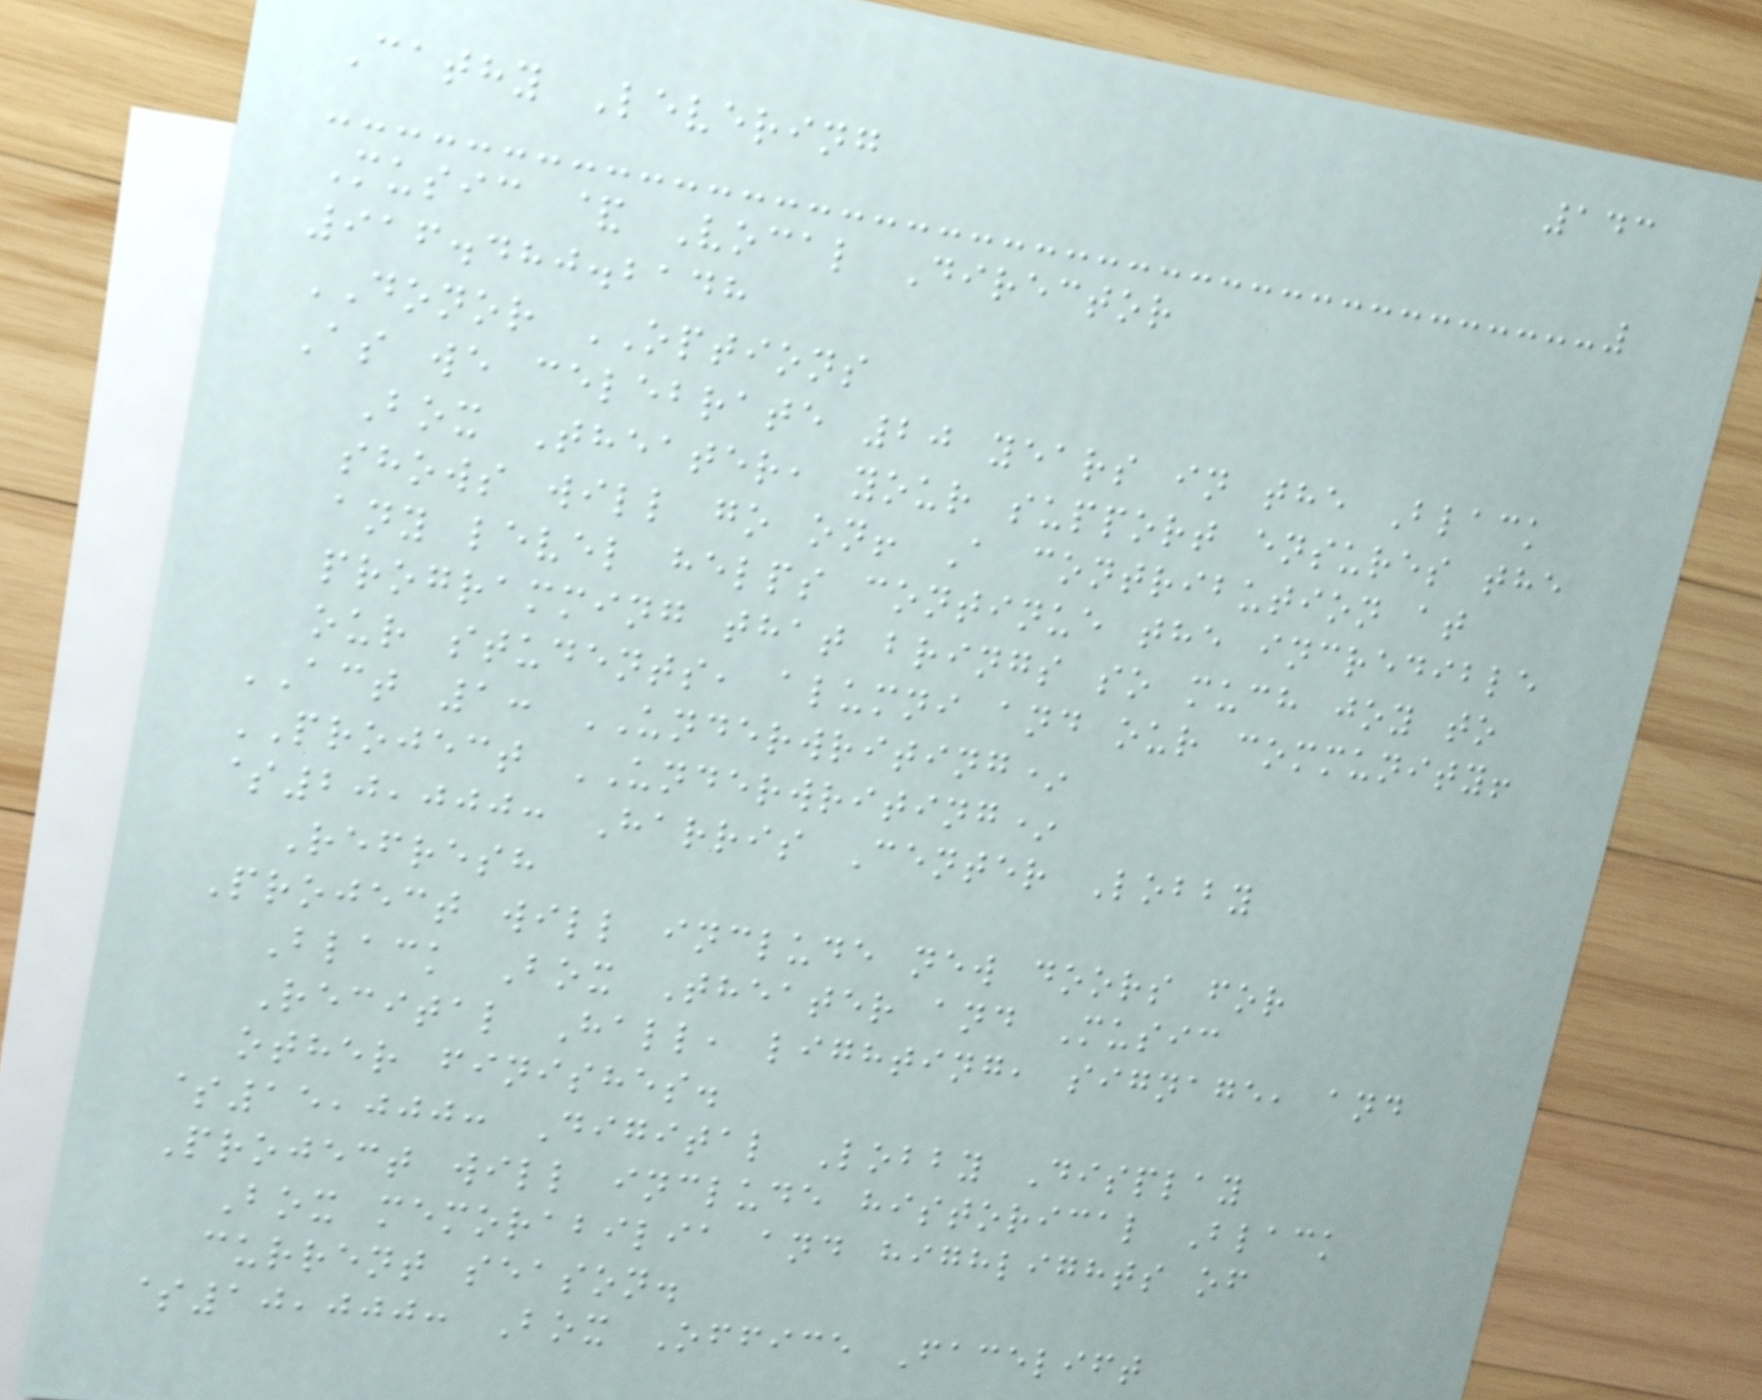143
Cathy Levering
Music & Vocal Director
916.480.2148
DONOR OPTIONS
As we celebrate 20 years in the Black
Box Theater, your support ensures the
shows will go on! A contribution at
any level helps continue the incredible
programming that brings so much joy to
our students, alumni and our community!
ACT 1: UNDERWRITING*
PROJECT UNDERWRITING*
$20,000: Harris Center Lobby
Refresh
Project will include new doors for
Black Box Theater and Music
Recital Hall, lighting, signage, and
other finishes.
$15,000: Digital Lobby Display
Project will include historical Black
Box memorabilia and highlights of
current season.
$10,000: Box Office Facelift
